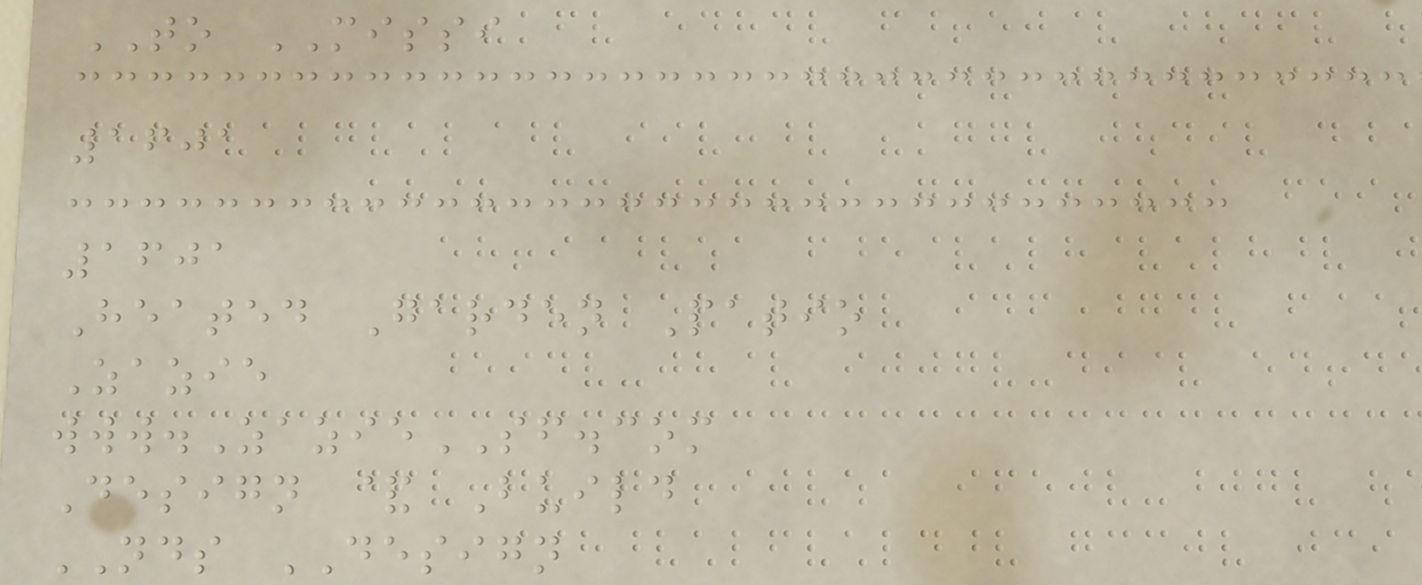TO MISSI
1601
1601
Heated Garden Patio
Zazie
www.ZazieSF.com
Design & Build
NDS DESIGN
